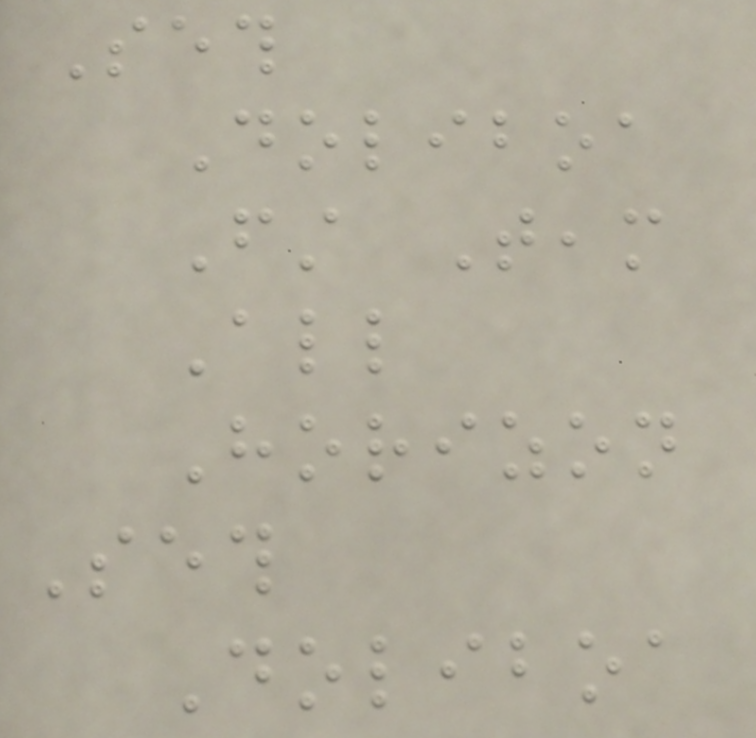Seth
Doliboa
First Team
All
Horizon
Seth
Doliboa
